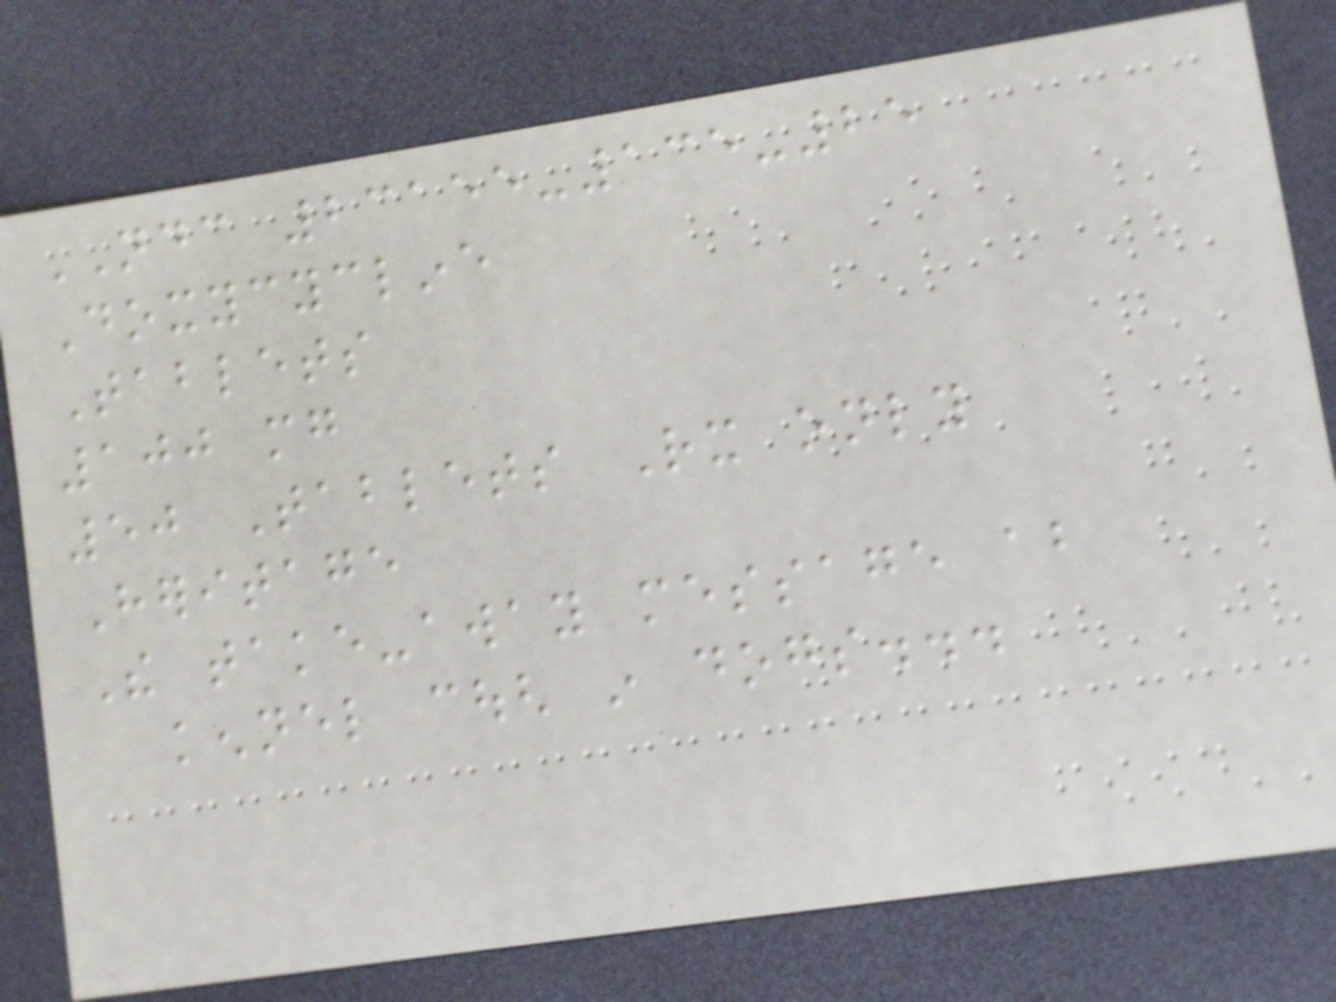NDC 23155-135-25
Doxycycline
Tablets
100 mg
50 Tablets Rx only
Heritage
The take-away message about
kennel cough in dogs...
